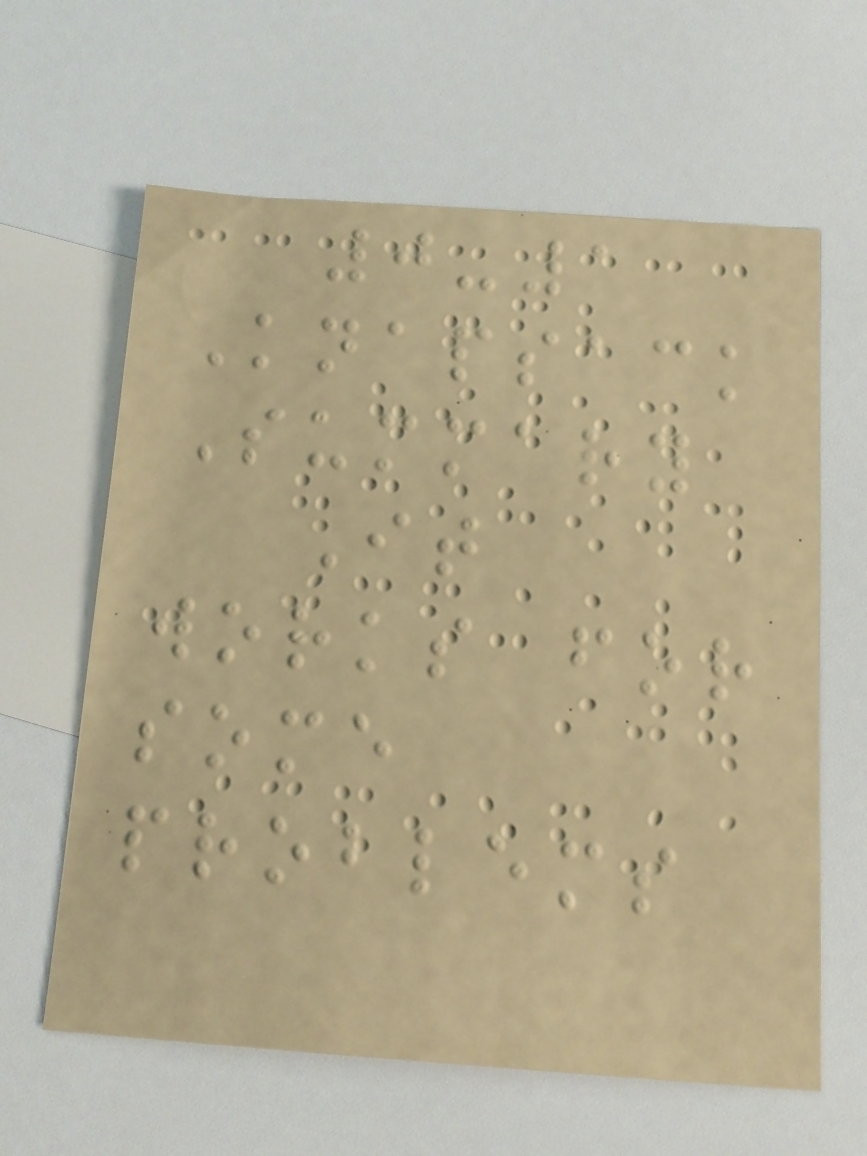0-1
Knapsack
Summary
It
works for
some
problems
